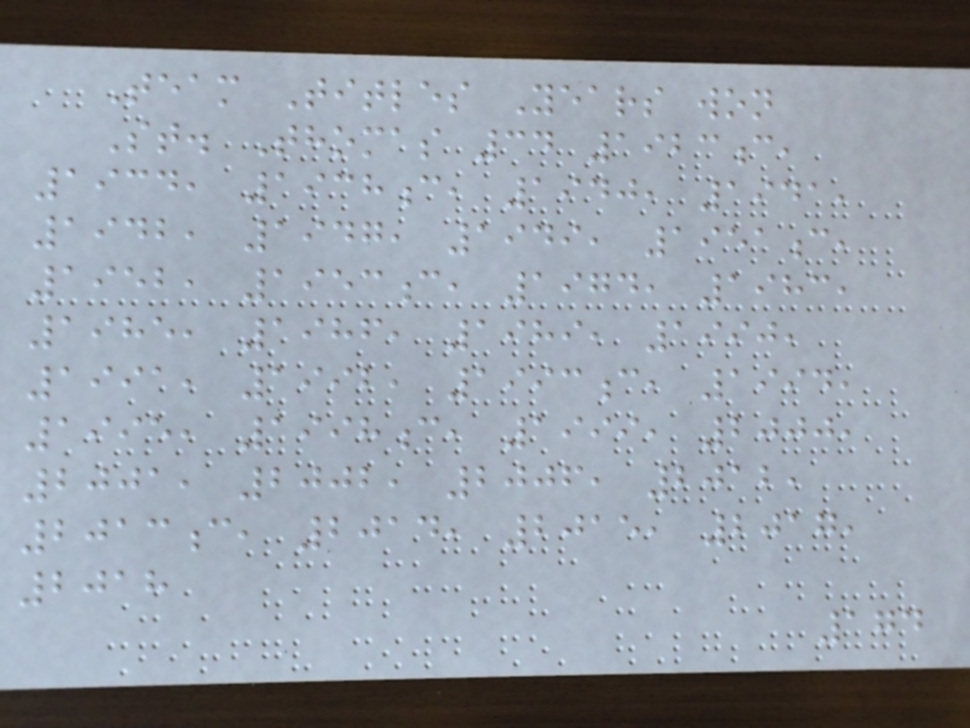Team Titles Years won
St. Thomas 34 1923c,
1934, 1938c, 1940, 1941,
1942, 1947, 1949, 1951c,
1952, 1953c, 1974, 1983,
1985, 1986, 1989, 1990,
1991, 1992, 1993c, 1994,
1995, 1998c, 1999, 2000,
2001, 2002, 2006, 2012,
2013c, 2014, 2015, 2017,
2018
174
